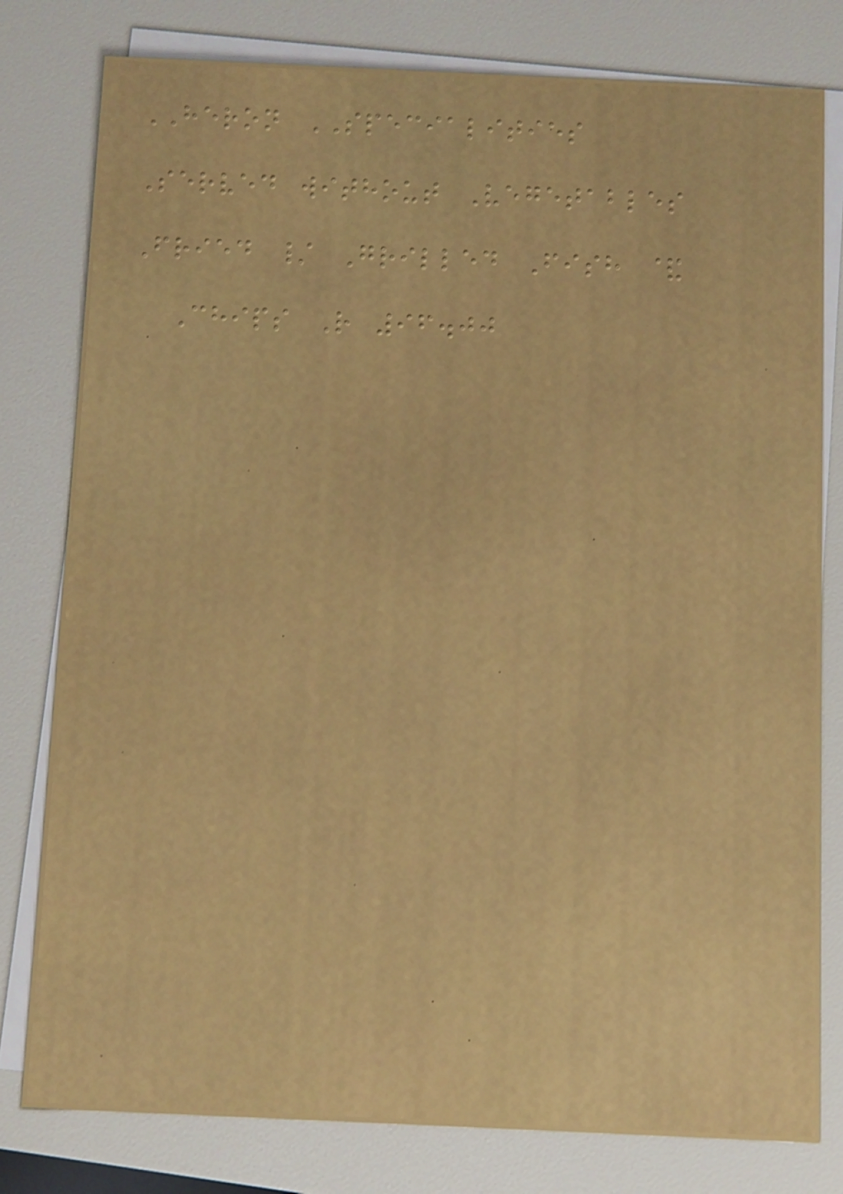HERON SPECIALITIES
Served without Vegetables
Fried / Grilled Fish &
Chips R 96.00
